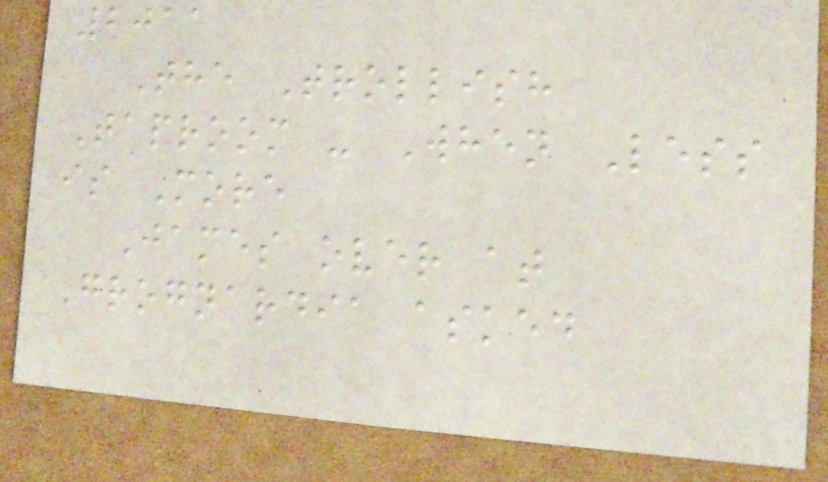2011
The Trollish
Taproom - When Less
is More
James over at
Grognardia asked
